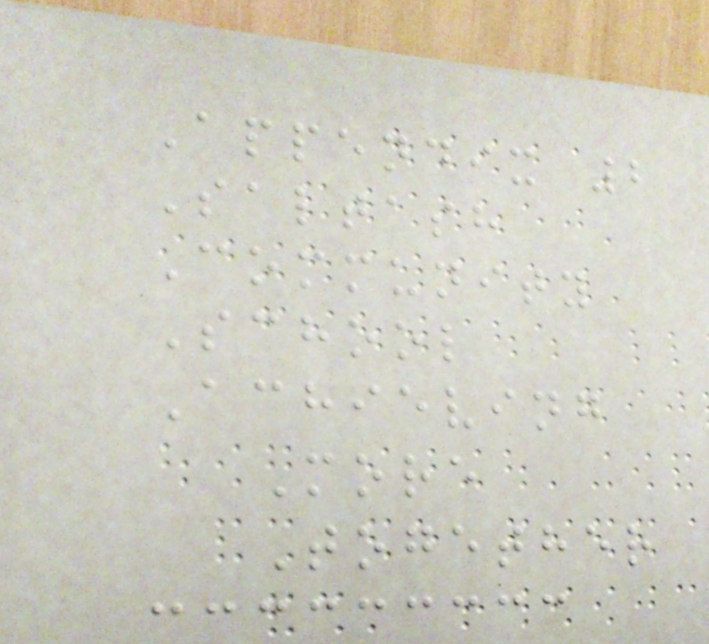Appendix 2
Saltash
Community
School
Achieving
More
Together
